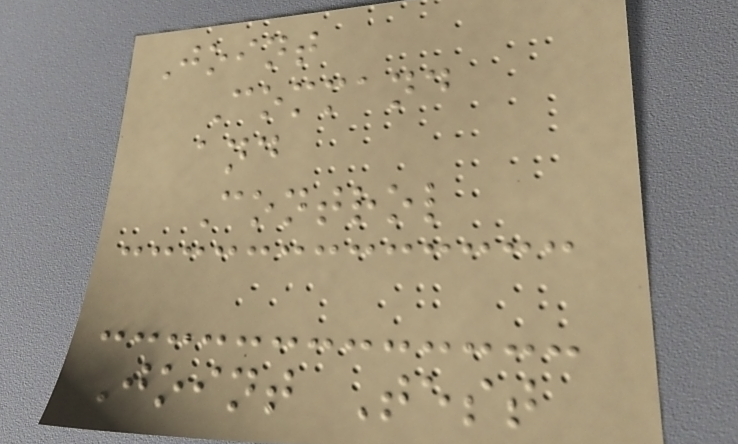Joint
Command
and
Control
Joint Test
